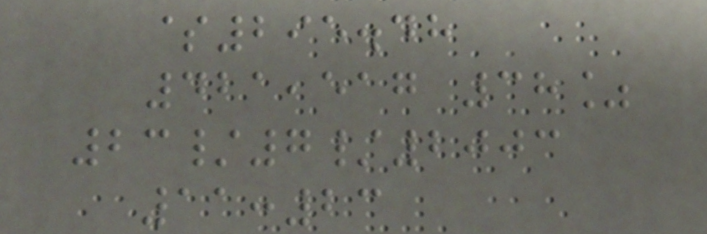$295.48
421,517 38%
23/7/2003
11:23
